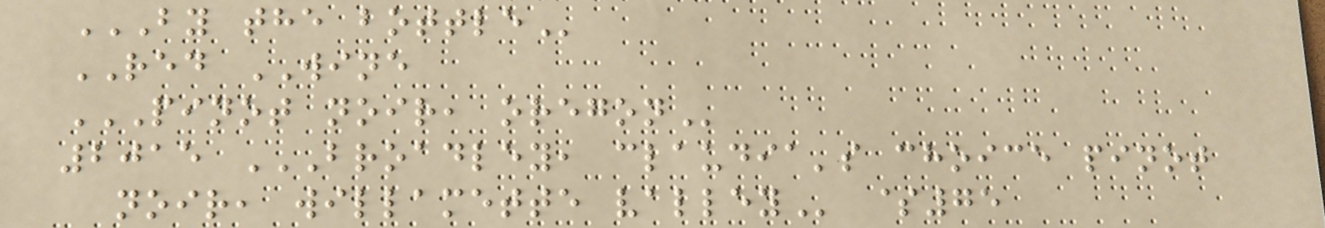BY THE BOTTLE
RED WINE
PINOT NOIR, OREGON
2015 BROADLEY, CLAUDIA'S CHOICE PINOT
NOIR, WILLAMETTE VALLEY $75
